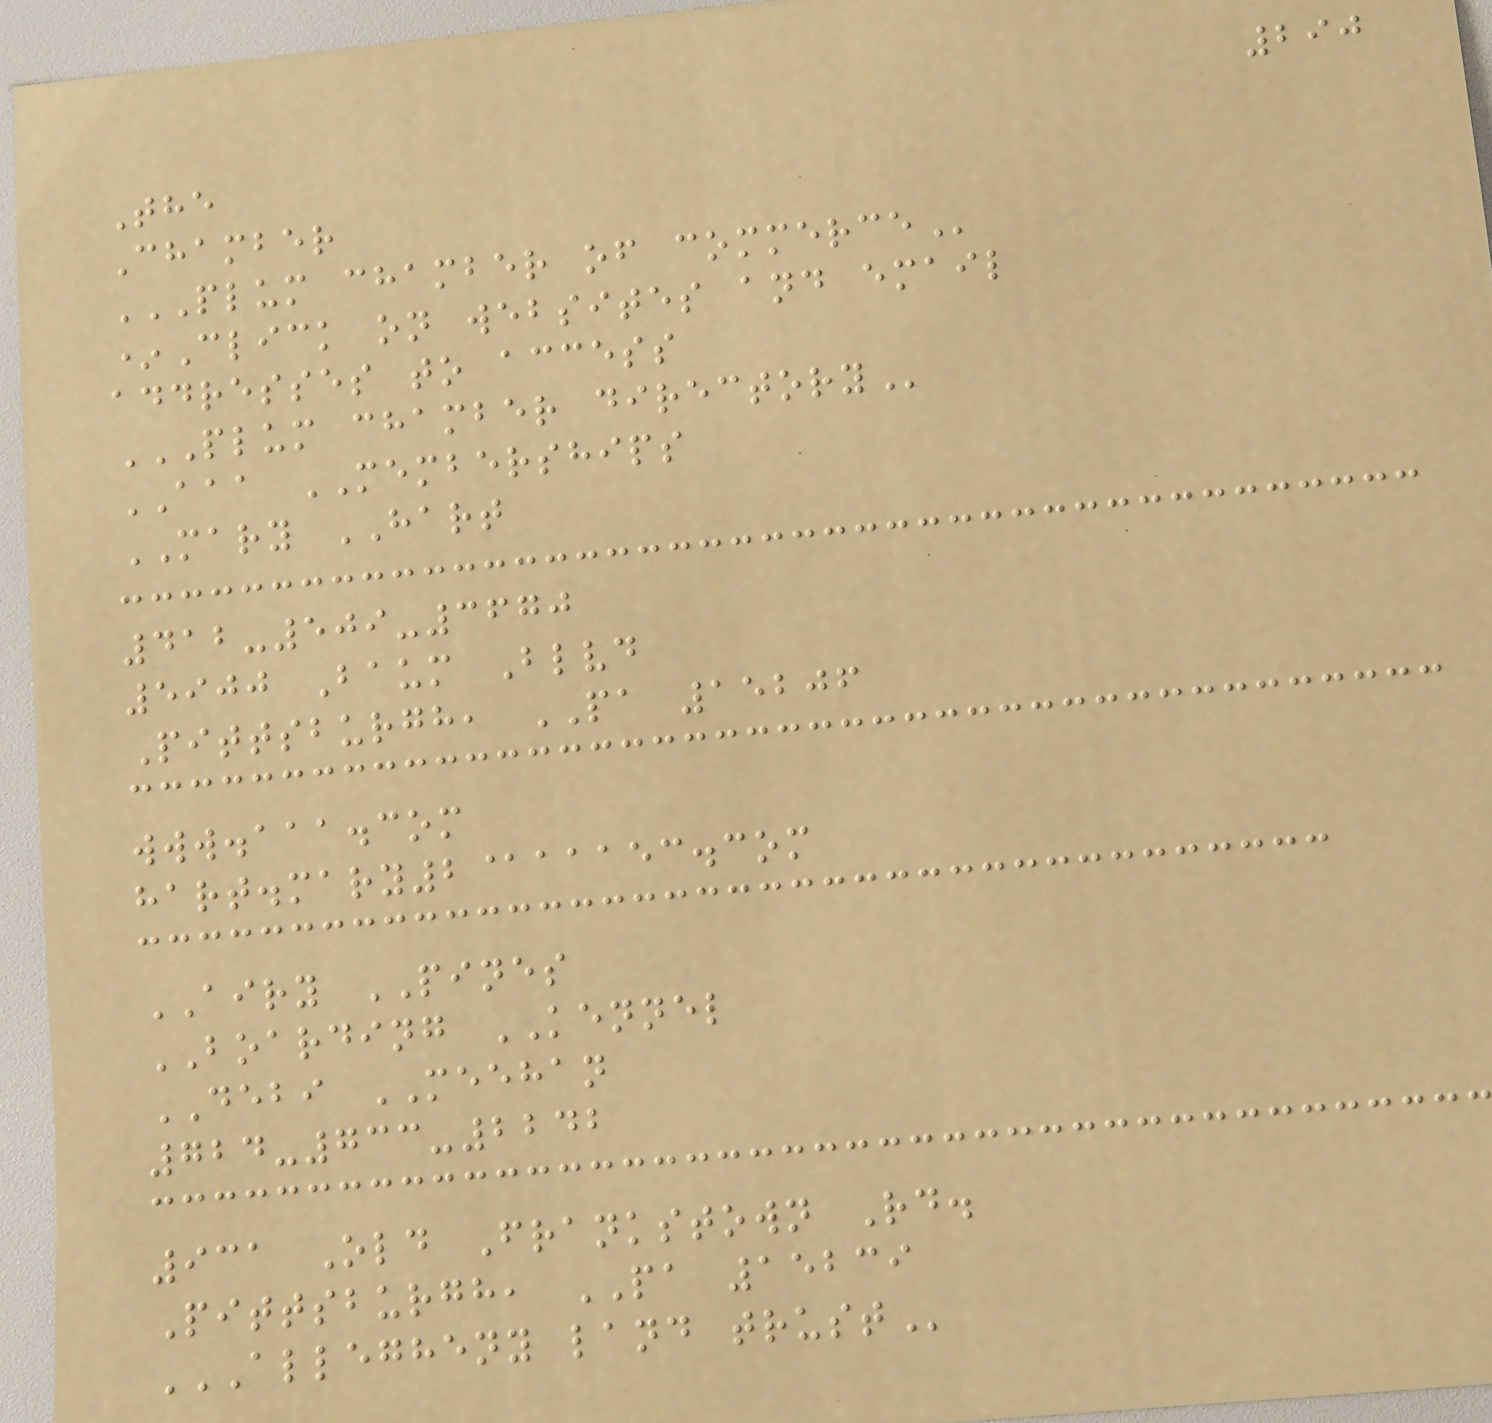290
The
Chamber
PLUM CHAMBER OF COMMERCE
*Click on websites and email
addresses to access
PLUM CHAMBER DIRECTORY
AAA MEMBERSHIPS
MARY HART
412-509-3670
5900 Baum Blvd
Pittsburgh, PA 15206
www.aaa.com
hart.mary2@aaaec.com
AIRY PINES
BOARDING KENNEL
DEBI MEEHAN
724-733-2242
931 Old Frankstown Rd.
Pittsburgh, PA 15239
ALLEGHENY LAND TRUST
